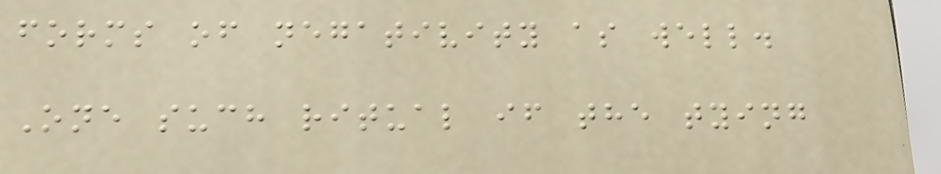forms of negativity as well.
One such ritual if the tying
